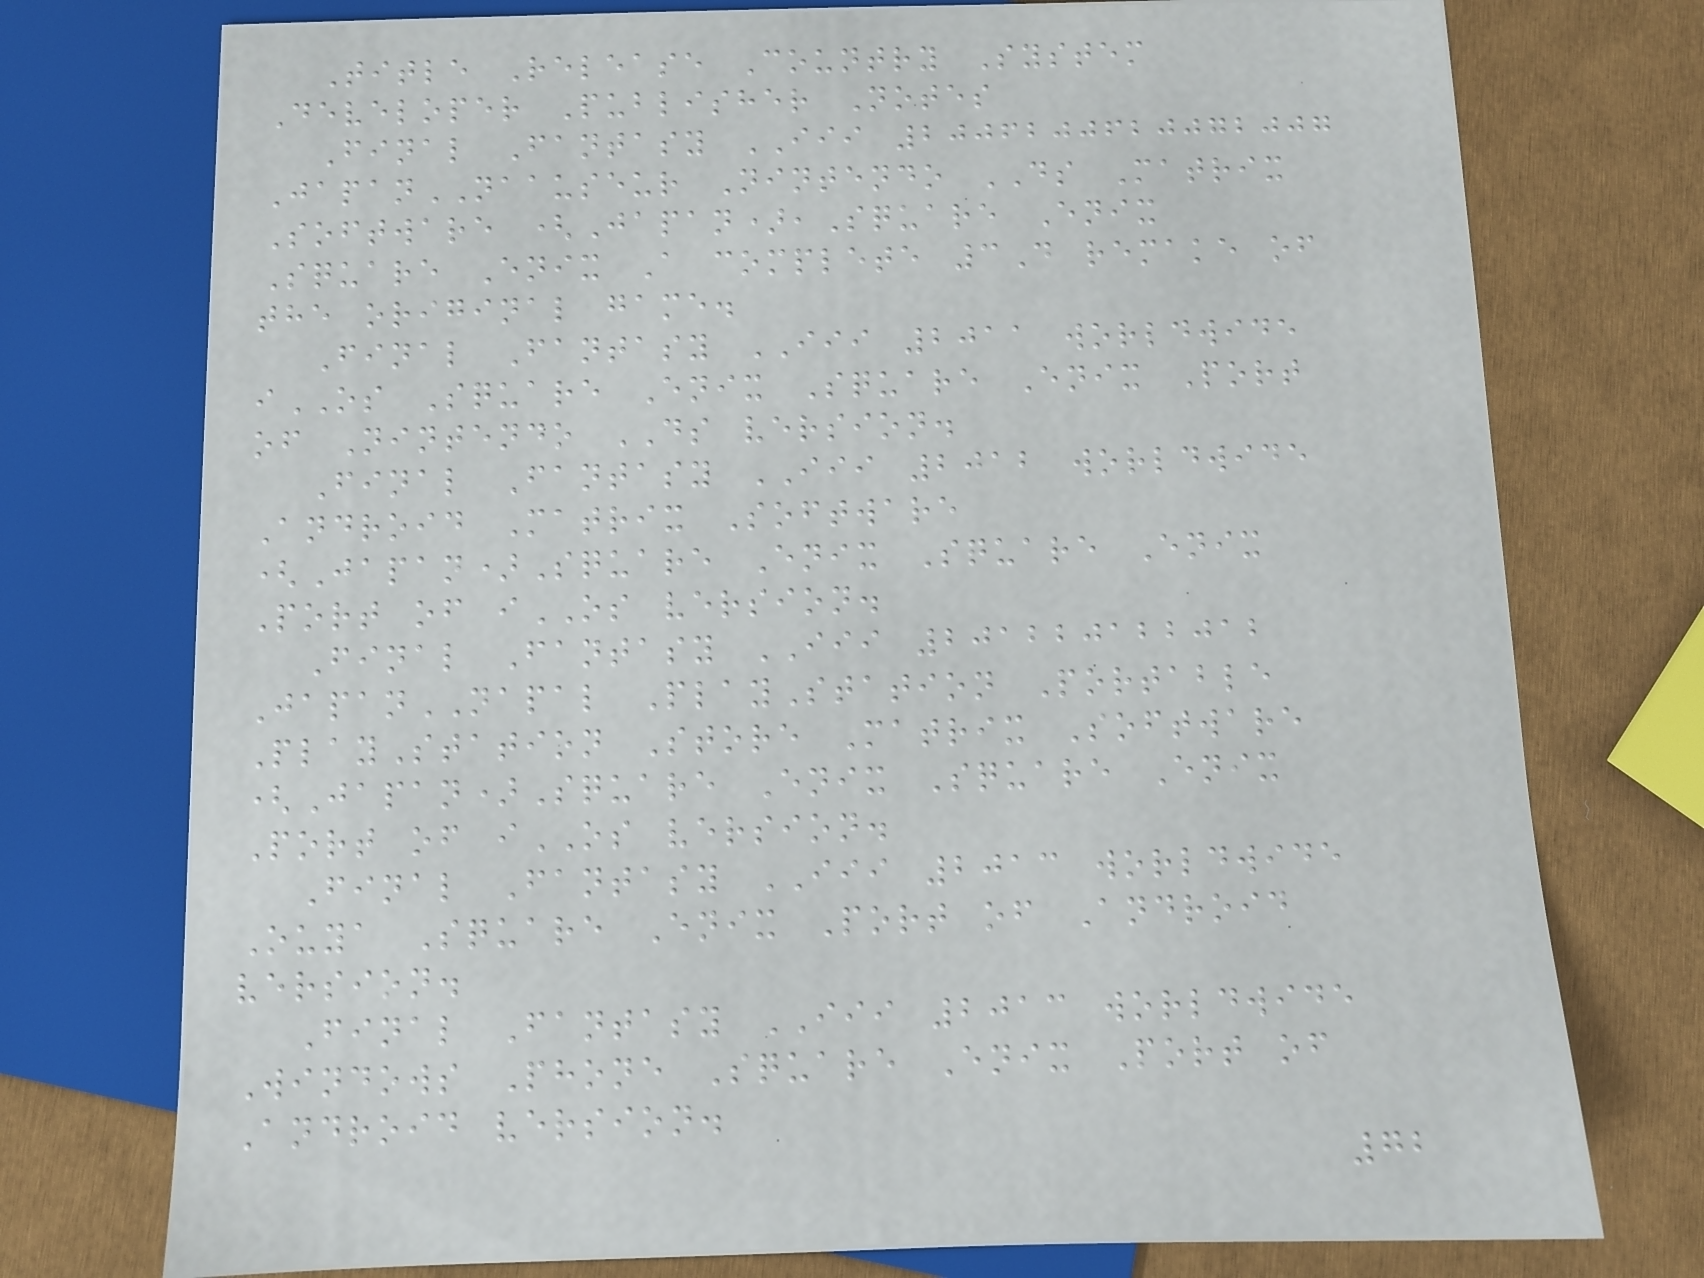Title Release Country System
Developer Publisher Notes
Final Fantasy III 2006200620072007
JapanNAAUSEUR Nintendo DS Matrix
Software (Japan),Square Enix
Square Enix A complete 3D remake of
the original game.
Final Fantasy III 2011 worldwide
iOS Square Enix Square Enix Port
of Nintendo DS version.
Final Fantasy III 2012 worldwide
Android Matrix Software
(Japan)Square Enix Square Enix
Port of iOS version.
Final Fantasy III 201220122012
JapanNAPAL PlayStation Portable
PlayStation Store Matrix Software
(Japan)Square Enix Square Enix
Port of iOS version.
Final Fantasy III 2013 worldwide
Ouya Square Enix Port of Android
version.
Final Fantasy III 2013 worldwide
Windows Phone Square Enix Port of
Android version.
72
